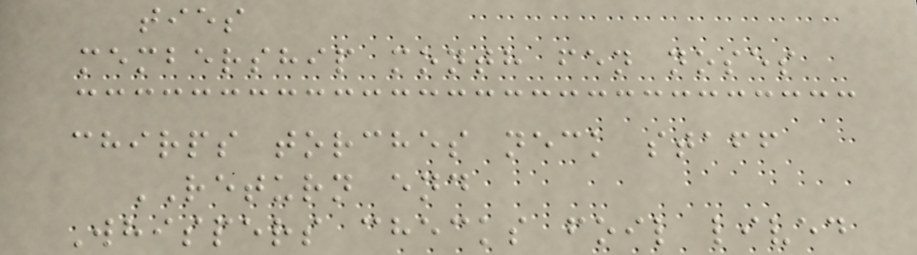ties
membership month fen noses
chirps torches neck staff
RETURN end
Whispers checks foil lived
